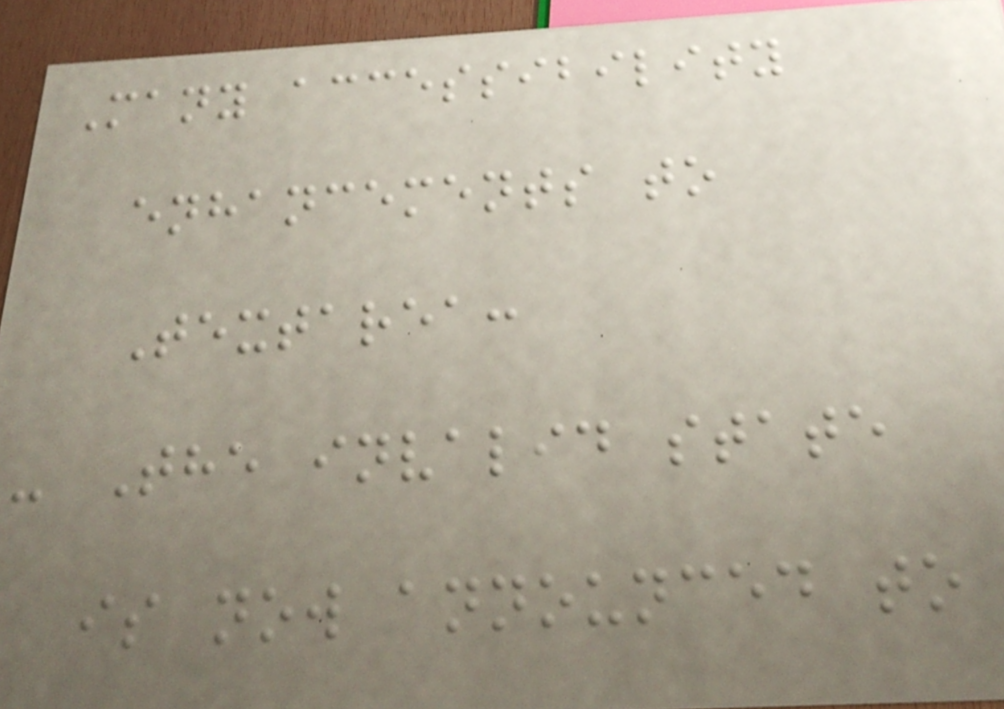Many accessibility
enhancements to
Textarea:
- The invalid state
is now announced to
